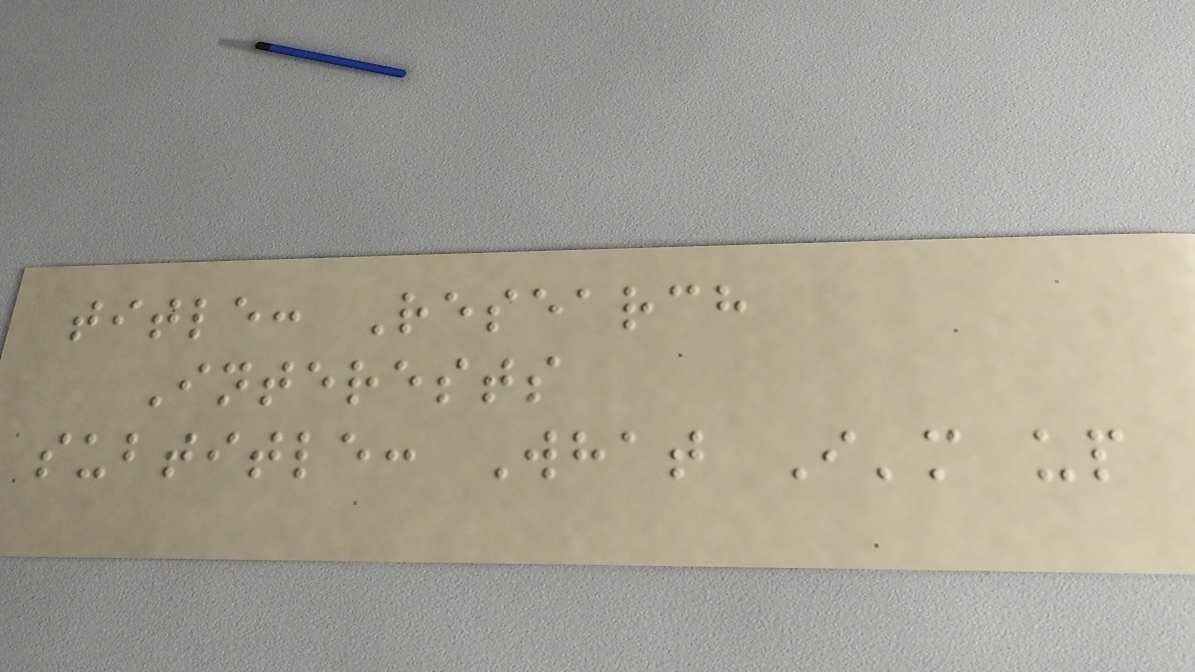title: Research
Interests
subtitle: What I'm up
